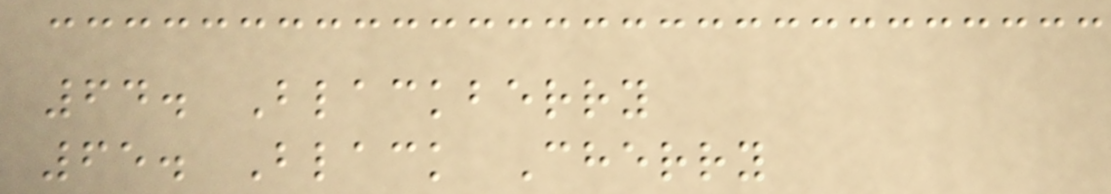64. Blackberry
65. Black Cherry
